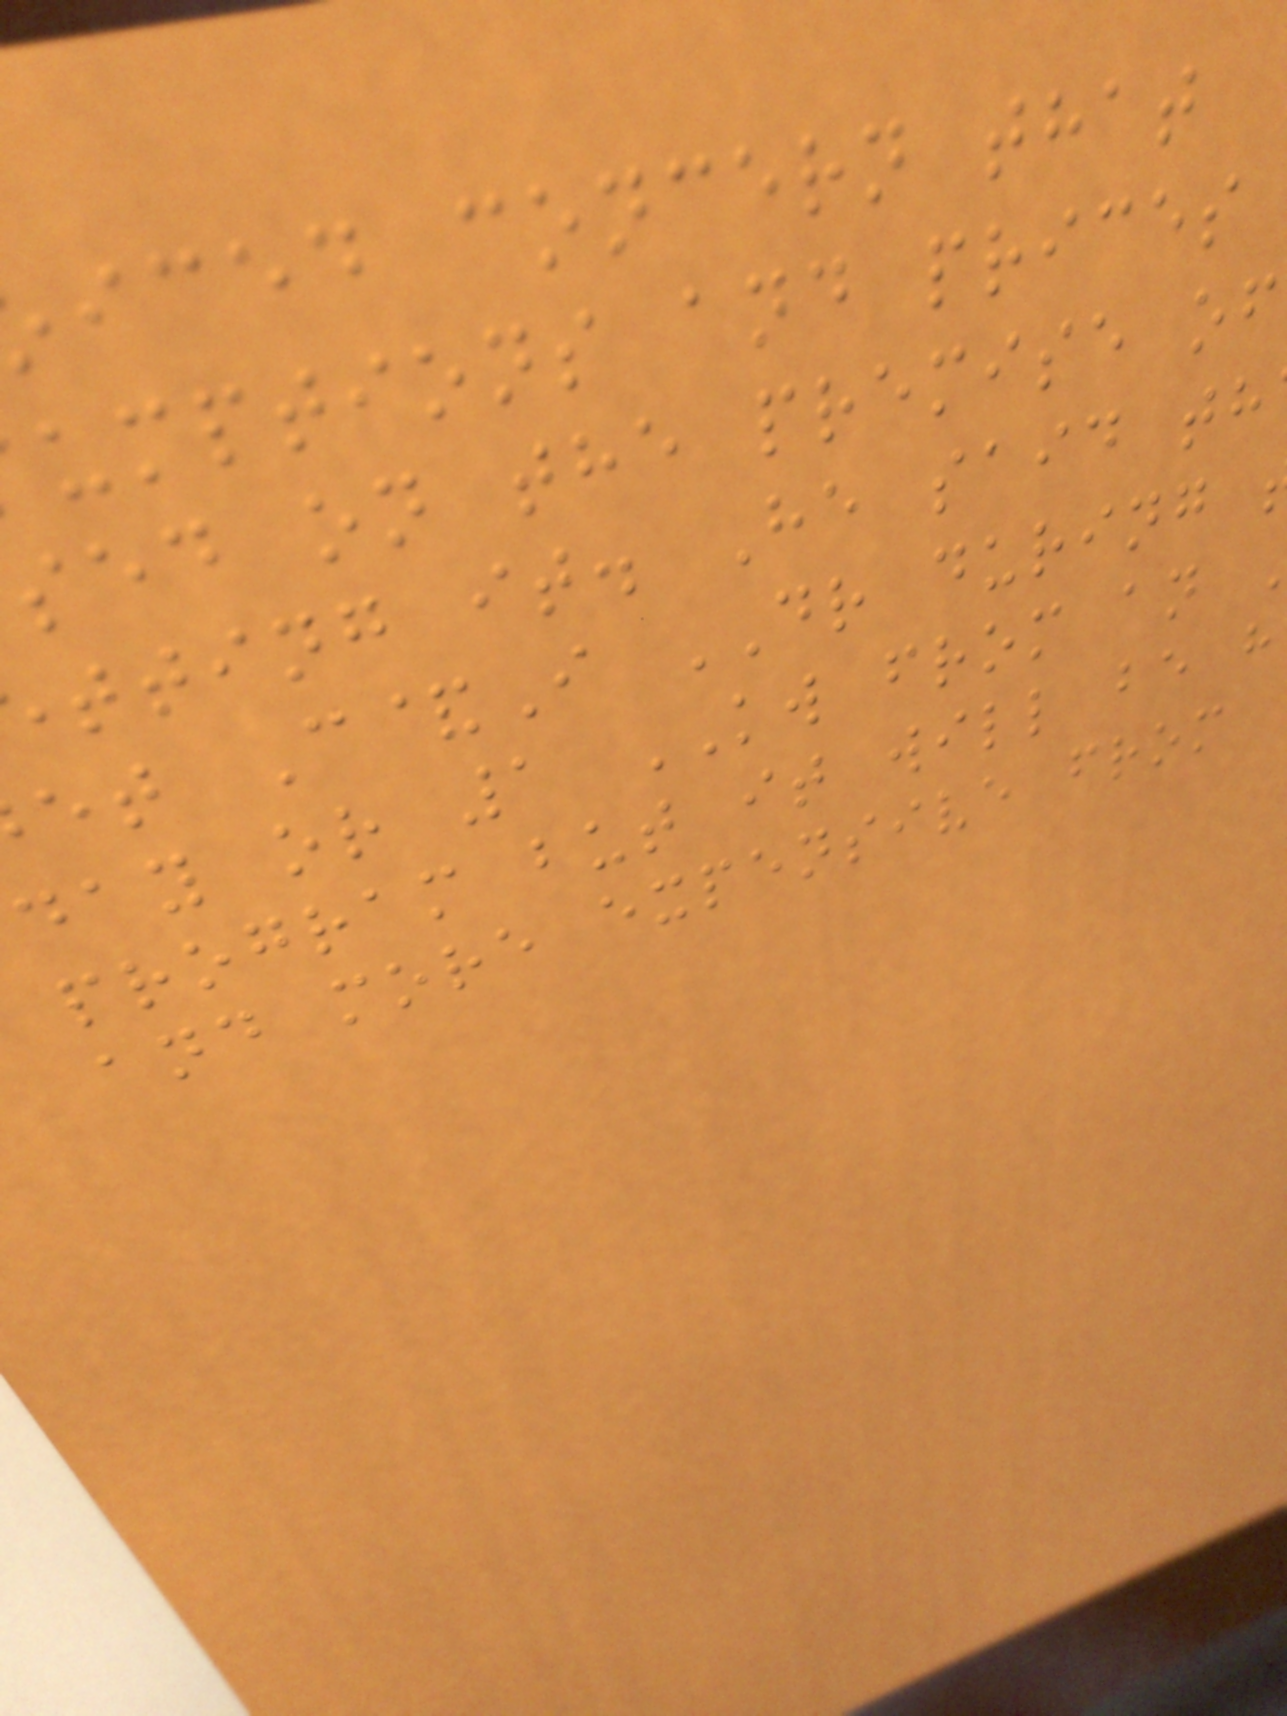iced concern that
umptions and prices
sed on the premise of
tting it. He said th
et C&I DR during
day or 1 KW from an
program but it will be h
and more expensive from
